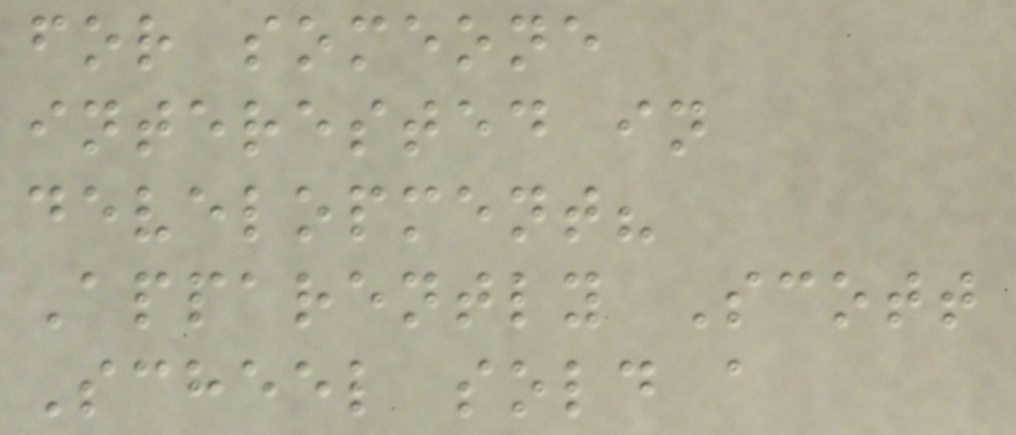for someone
interested in
development?
Apparently Scott
Scheel sold a
